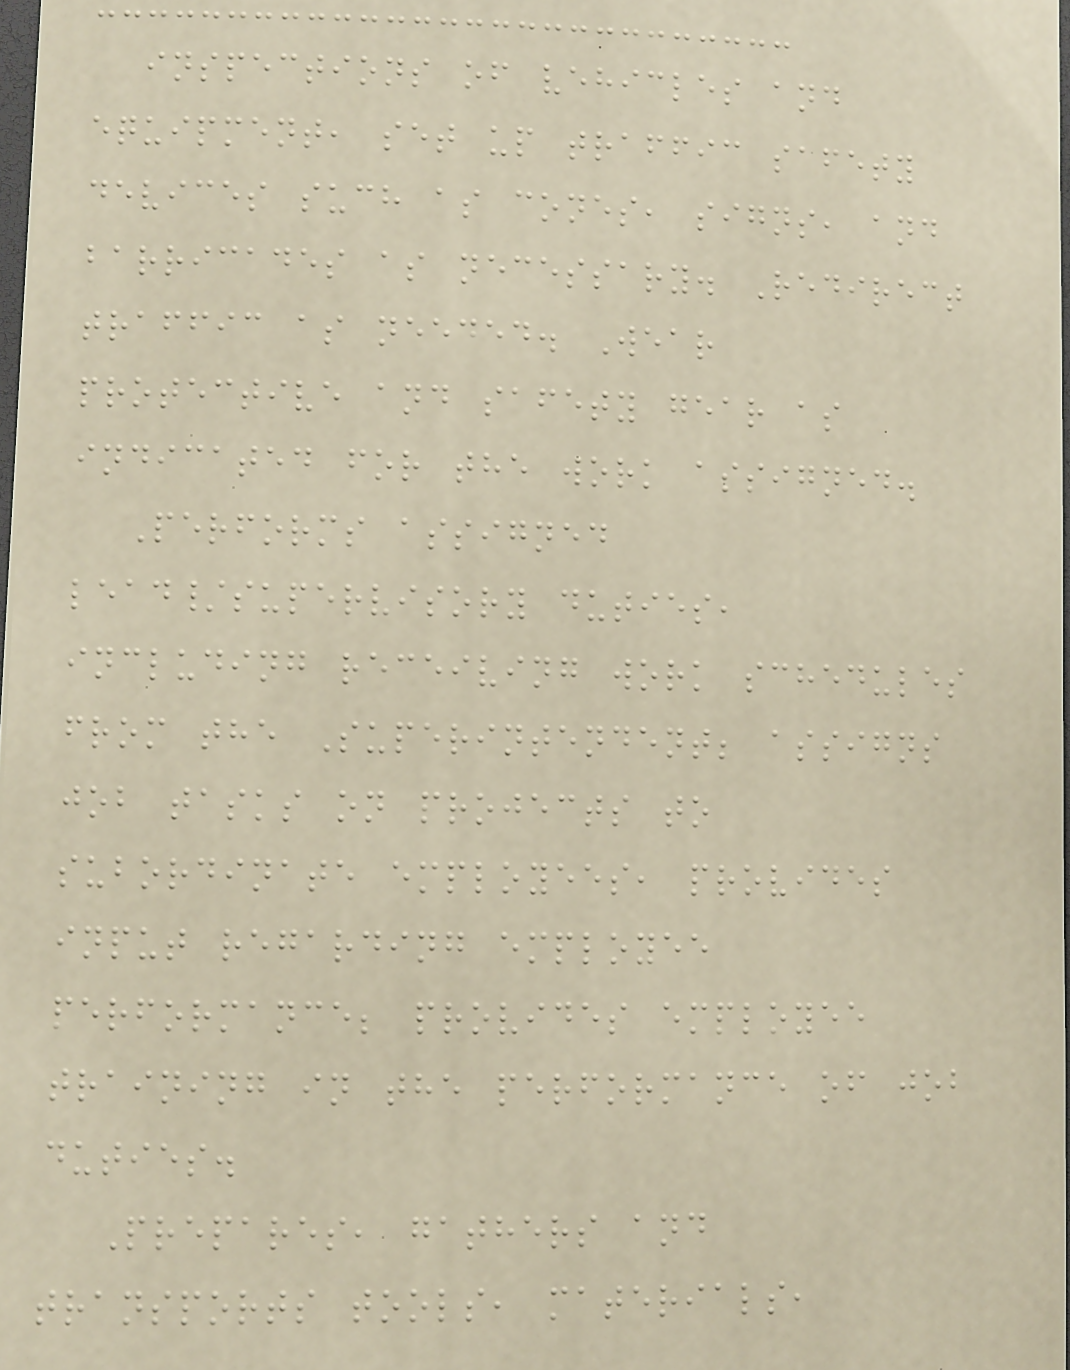inspections of vehicles and
equipment, set up traffic safety
devices such as cones, signs, and
barricades as necessary. Redirect
traffic as needed. Wear
protective and safety gear as
indicated for the work assigned.
Performs assigned
lead/supervisory duties,
including receiving work schedules
from the Superintendent; assigns
job tasks on projects to
subordinate employees, provides
input regarding employee
performance; provides employee
training in the performance of job
duties.
Prepares, gathers and
transports tools, materials,
